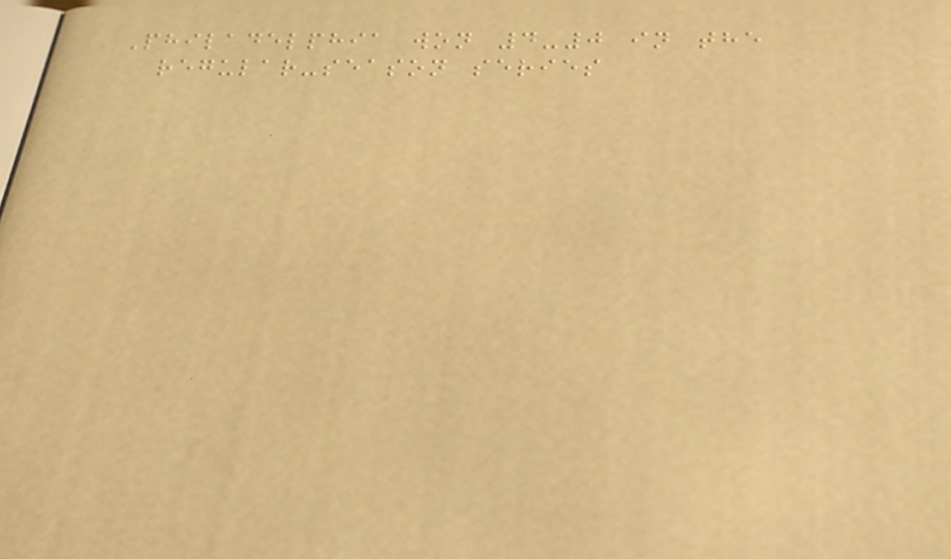Philadelphia won 4-0 in the
regular-season series
